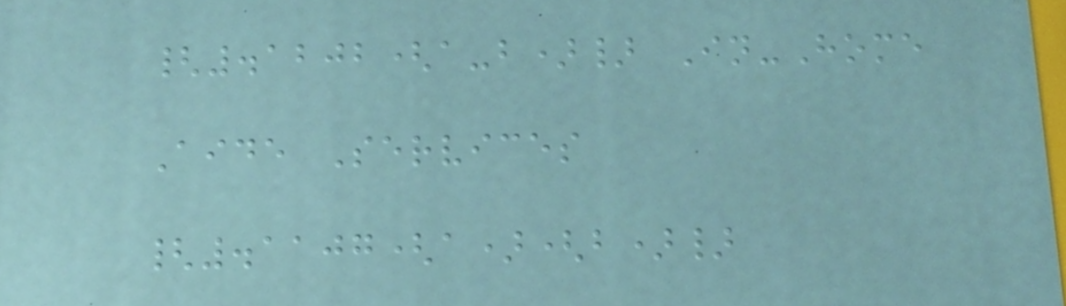{.1202(a-b)} In-Home
Aide Services
{.1107(a)(b)}
